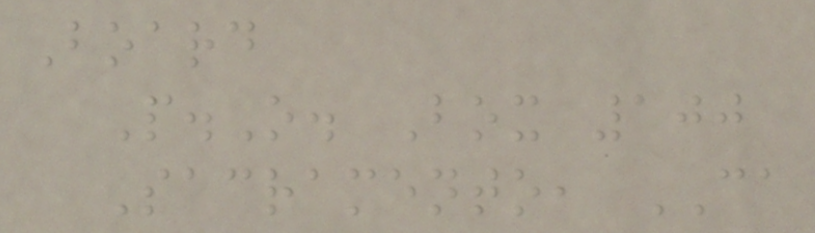Board
P.O. Box 100
Sacramento, CA
